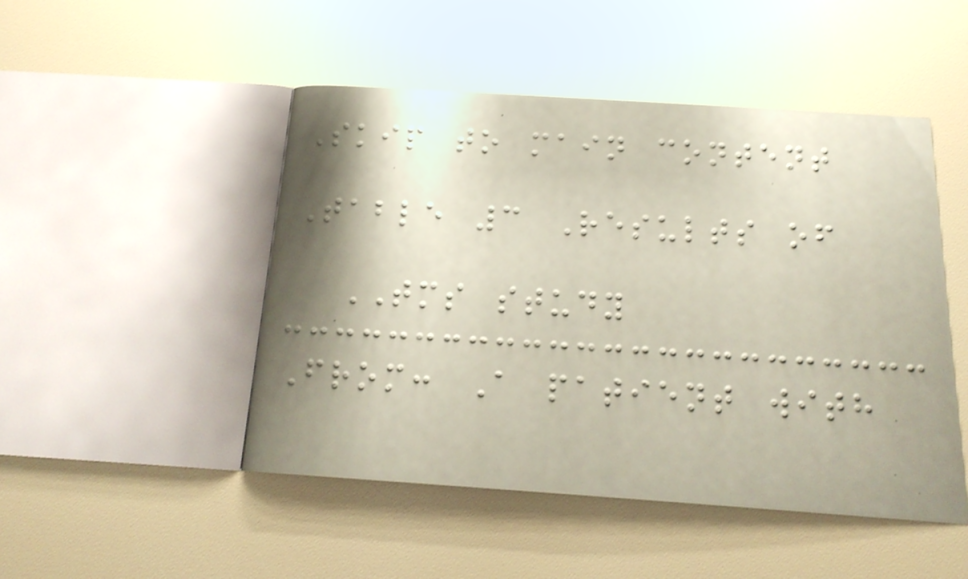Skip to main content
Table 3 Results of
TMS study
From: A patient with
